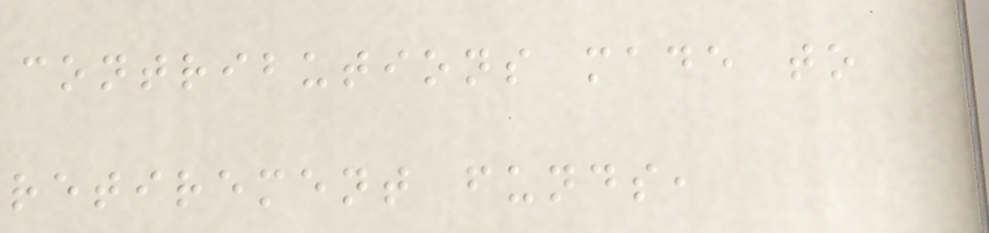contributions made to
retirement funds,
